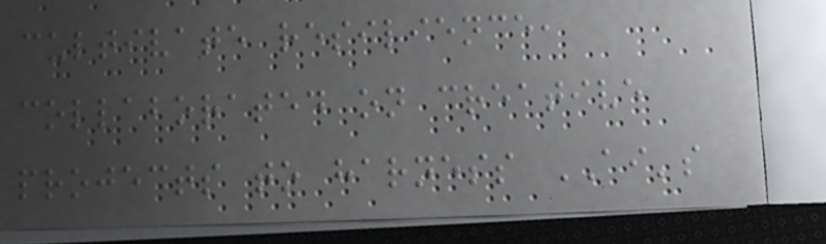cultivate resilience,
collaborated on creative
projects to harness AI's
